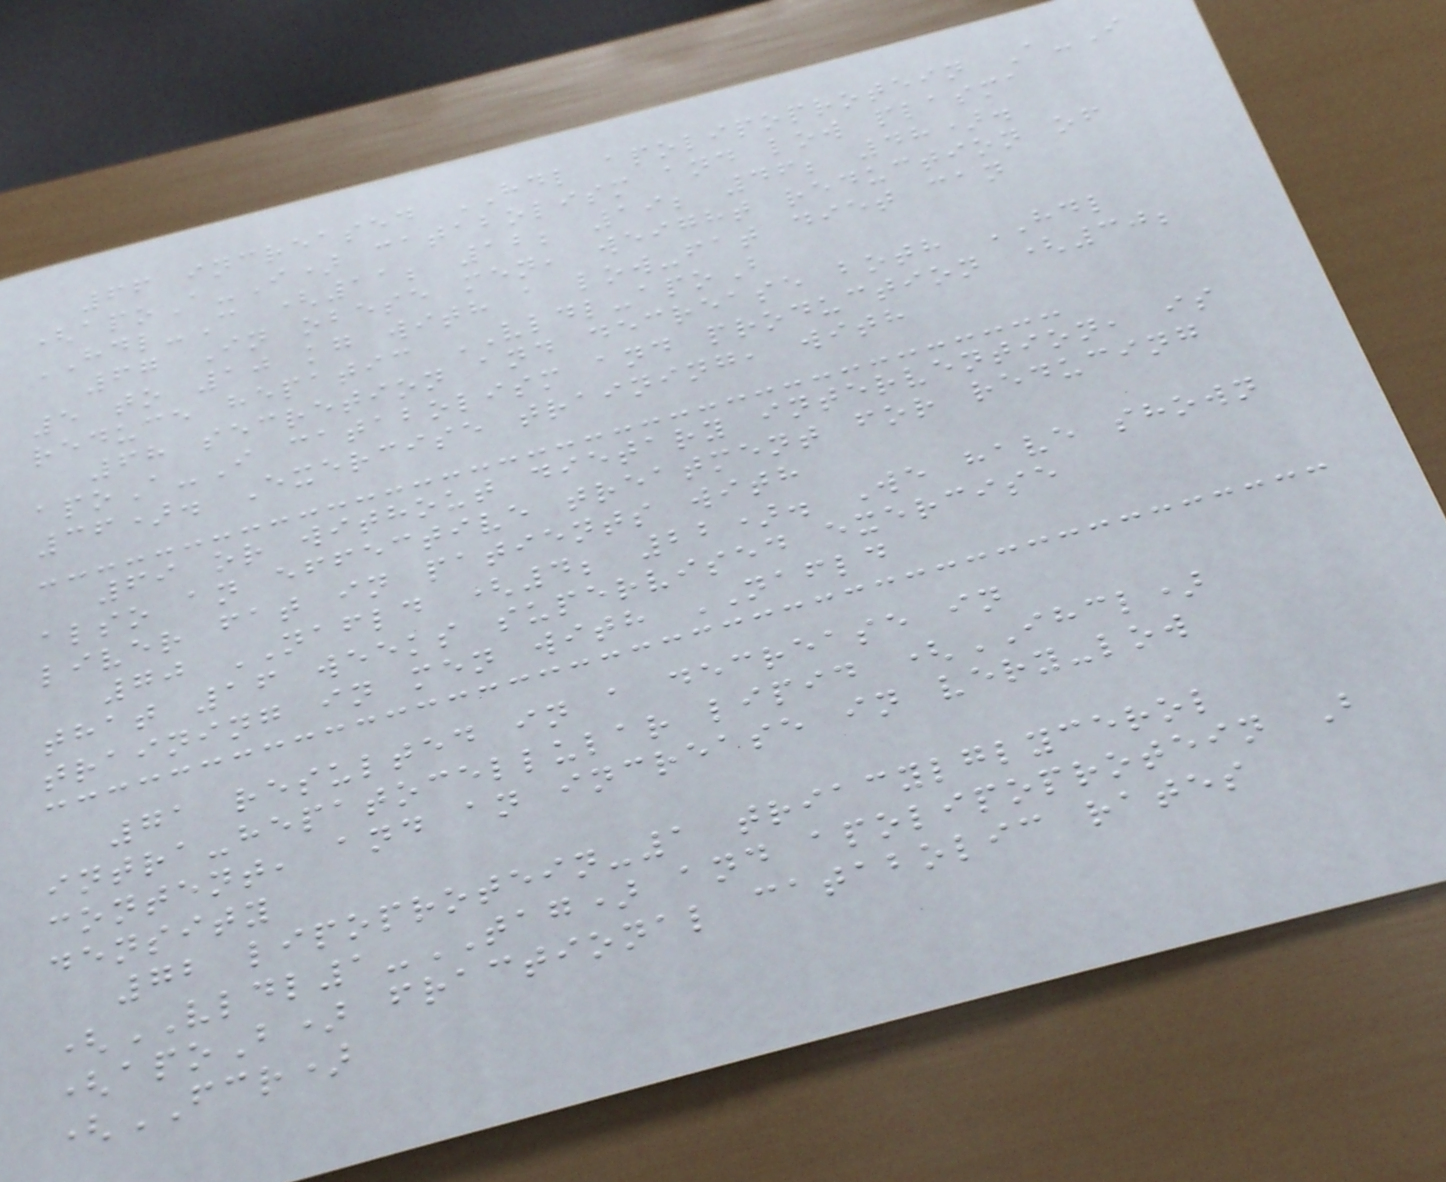66 increased HDL apolipoprotein A-I
(apoA-I) catabolism and low plasma
HDL-C (11; 12; 19; 46; 48).
67 In obese men, weight reduction of
5 to 10 kg with a low-fat diet can
reduce hepatic VLDL-apoB
68 secretion and decrease both HDL
apoA-I catabolism and production (30;
36). Exercise training, with
69 or without dietary intervention, is
also an effective treatment for reducing
liver fat in patients with
70 NAFLD (4; 22). We have shown
that 16 weeks supervised exercise
training in men with NAFLD
71 resulted in a decrease in
intra-hepatocellular lipid (IHCL)
content, and an increase in very-low
density
72 lipoprotein-1 triacylglycerol
(VLDL1-TAG) and apolipoprotein B
(apoB) fractional catabolic rates
(FCR)
